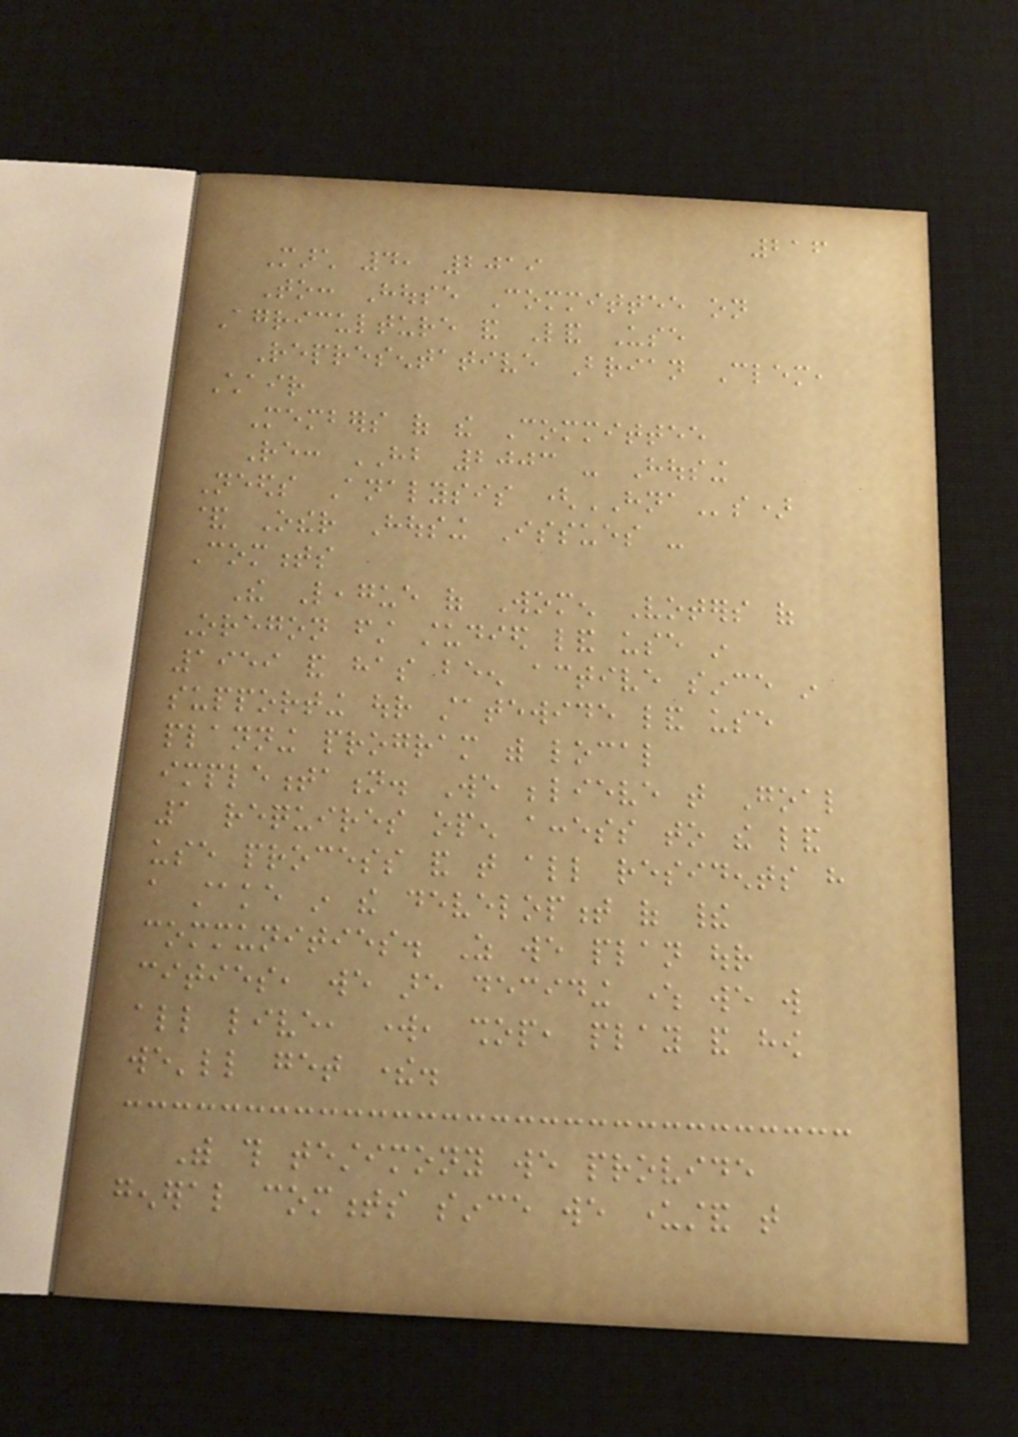216
March 4, 2019
To: House Committee on
Agriculture and Land Use
Representative Brian Clem,
Chair
Members of the Committee
Re: HB 2003 - Housing
Needs Analysis (HNAs)
& Other Housing Issues -
Comments
The League of Women Voters of
Oregon first studied land use in
1959 and has been active since in
supporting our statewide land use
planning program with local
implementation. We believe that Goal
1 requires open access to the land
use process and that all residents have
a stake in the development of their
communities. As we plan our
cities, we are deciding where we will
all live, work, shop, play and how
we'll get there.
With this testimony we provide
general comments since we understand that
